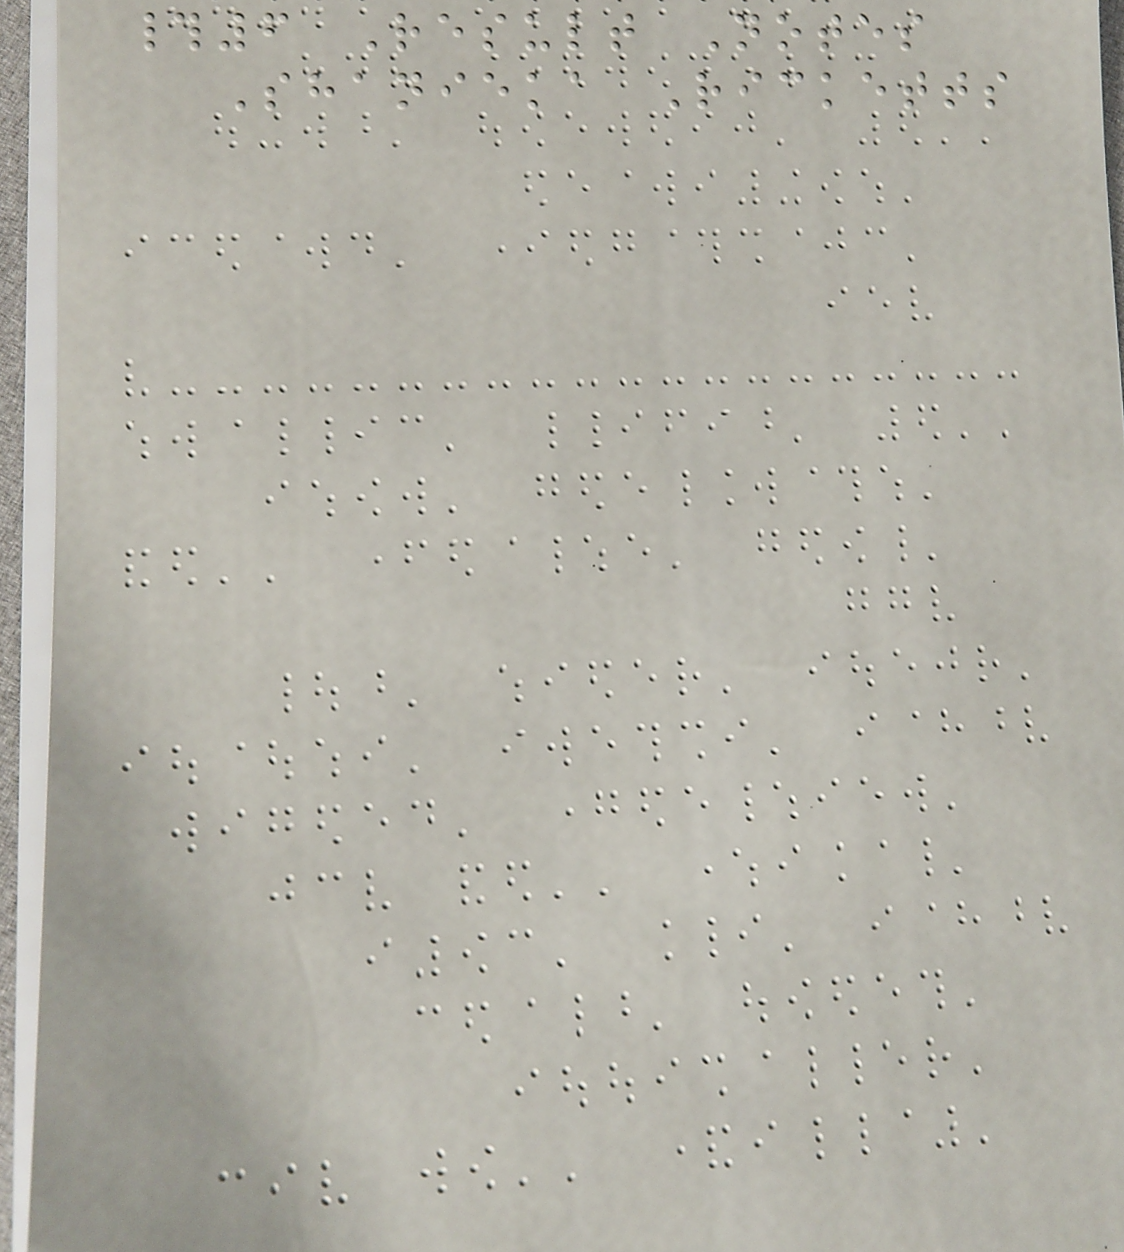#6 Result Notes
Shanieka Ricketts
